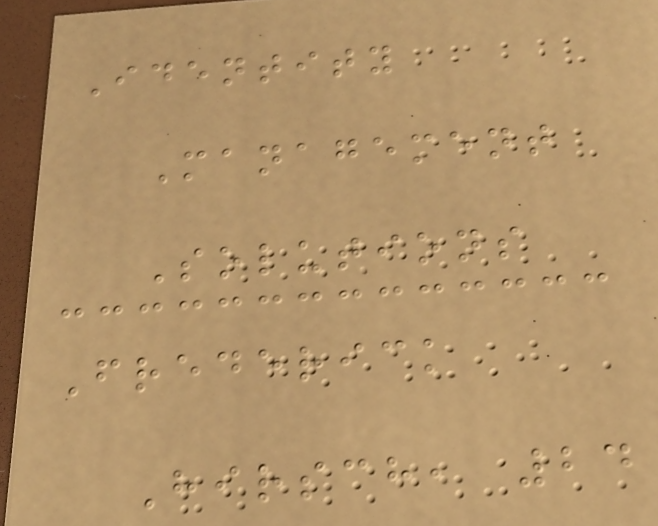Identity
Management
Solutions
Frederick
Hirsch, 24
